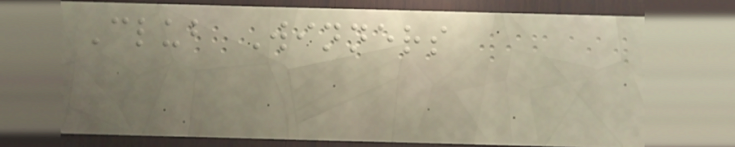Club Winners
